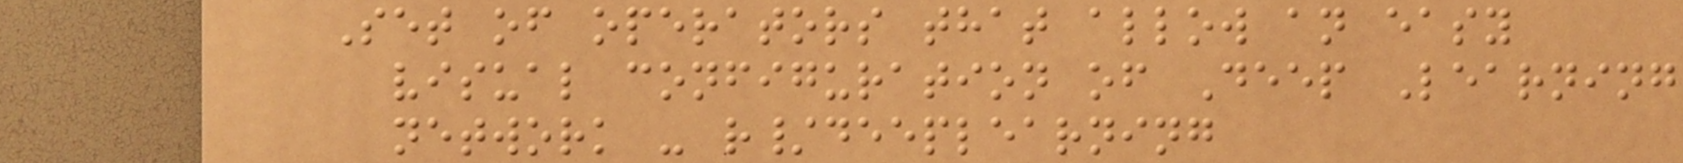Set of operators that allow an easy
visual configuration of Deep Learning
network - r/deeplearning
